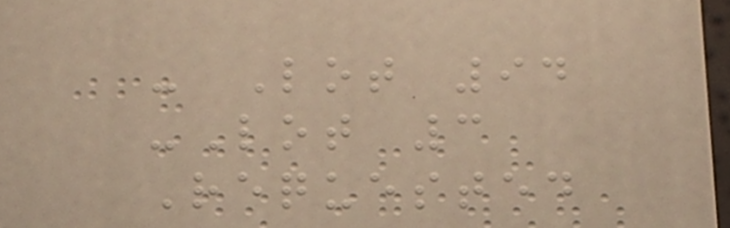- Lot 94
-Lot 3
Requested
